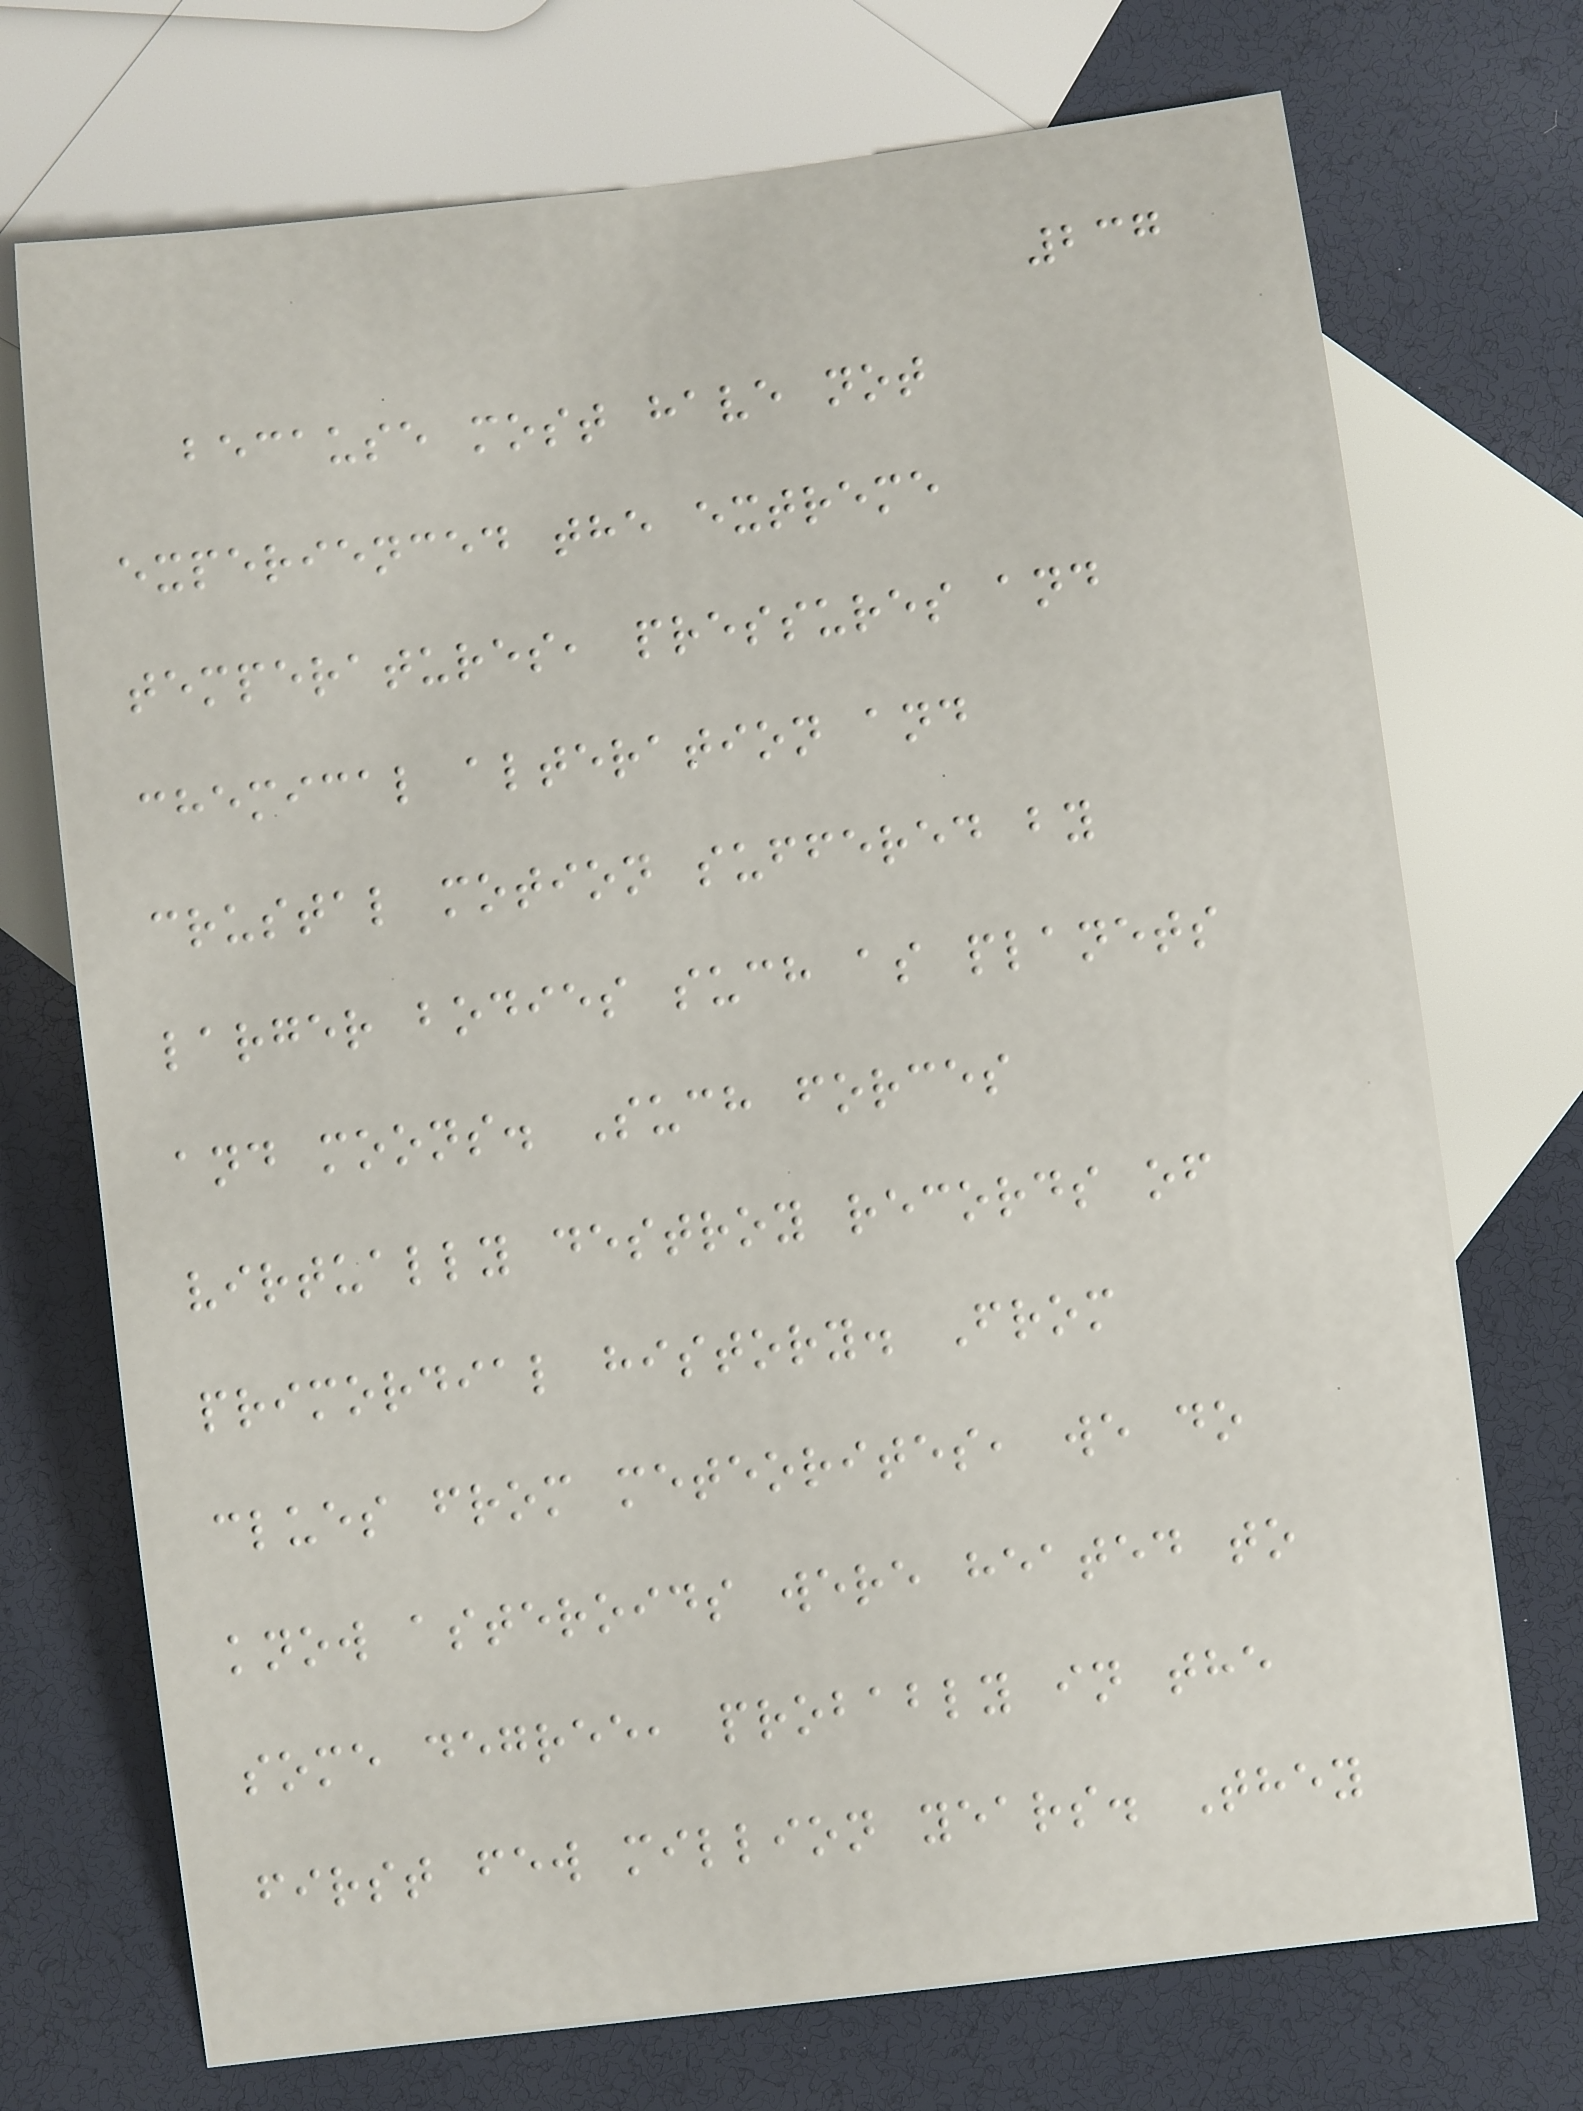237
because most have not
experienced the extreme
temperatures, pressures and
chemical alteration and
crustal motion suffered by
larger bodies such as planets
and moons. Such forces
virtually destroy records of
primordial history. From
clues from meteorites, we do
know asteroids were heated to
some degree, probably in the
first few million years. They
